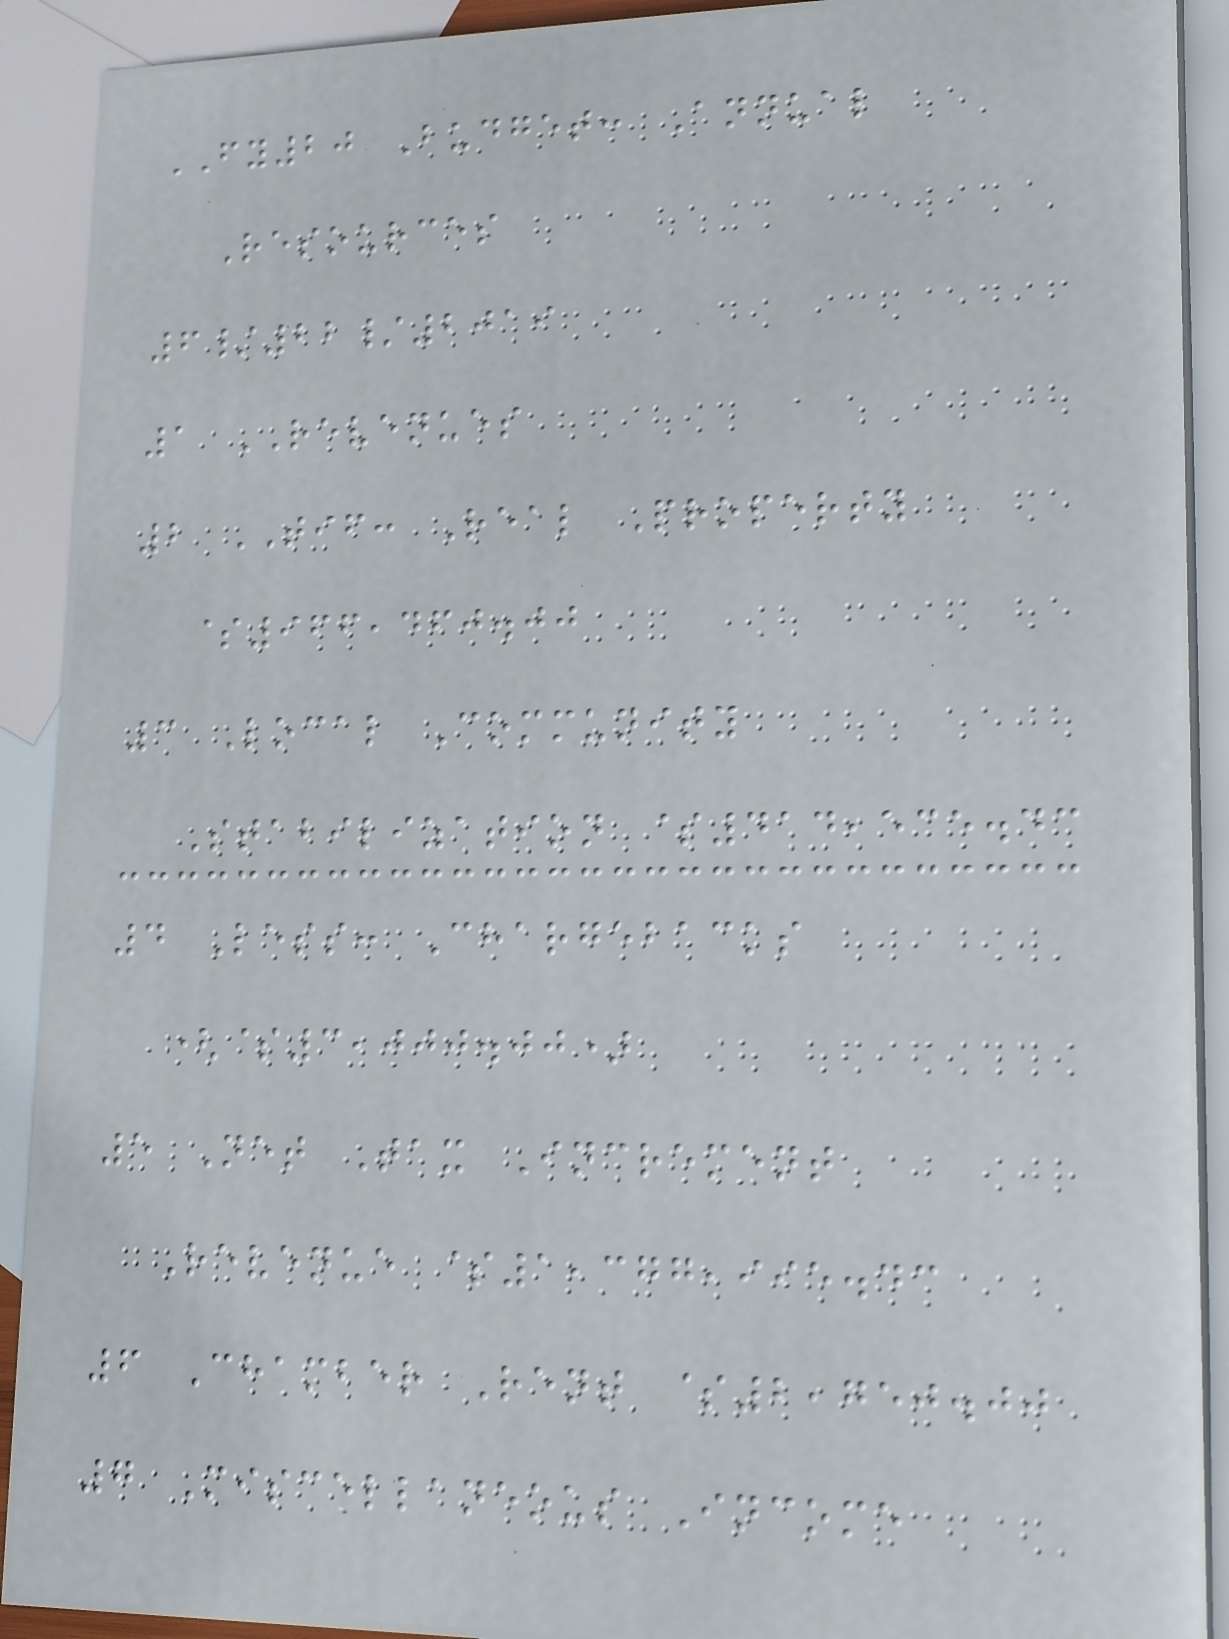FY20 Budget: Annual
Resources
6/22/2019
1 REVENUES
2 TIF: Real Property
$966,460.00
3 Local Community
Stabilization $414,535.43
4 Less: Chargebacks
($3,000.00)
5 Net Tax Increment
Revenue $1,377,995.43
6 Chamber Rent $2,750.00
7 Miscellaneous Income
